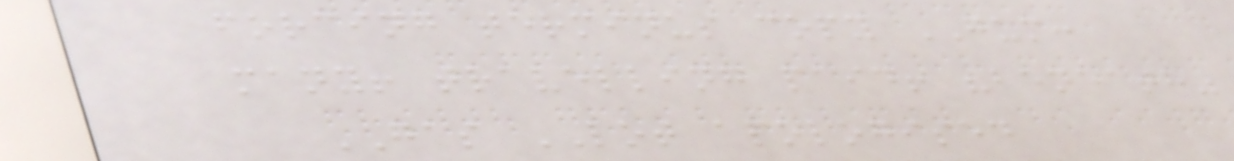forcing terminus copy GUM:
many! travelling paid! "beneath"
GAS LOT apologised
